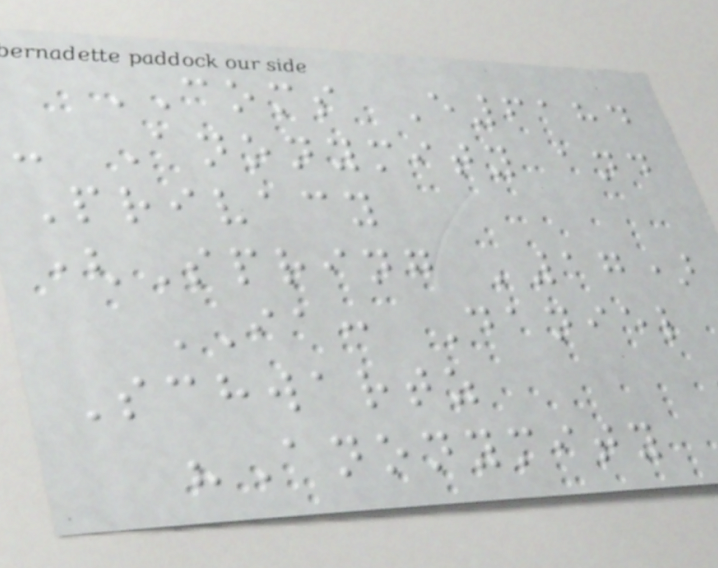COMS E6184
- Anonymity and
Privacy
(Spring '17)
IA: Daniel
Schwartz
"Anonymity
